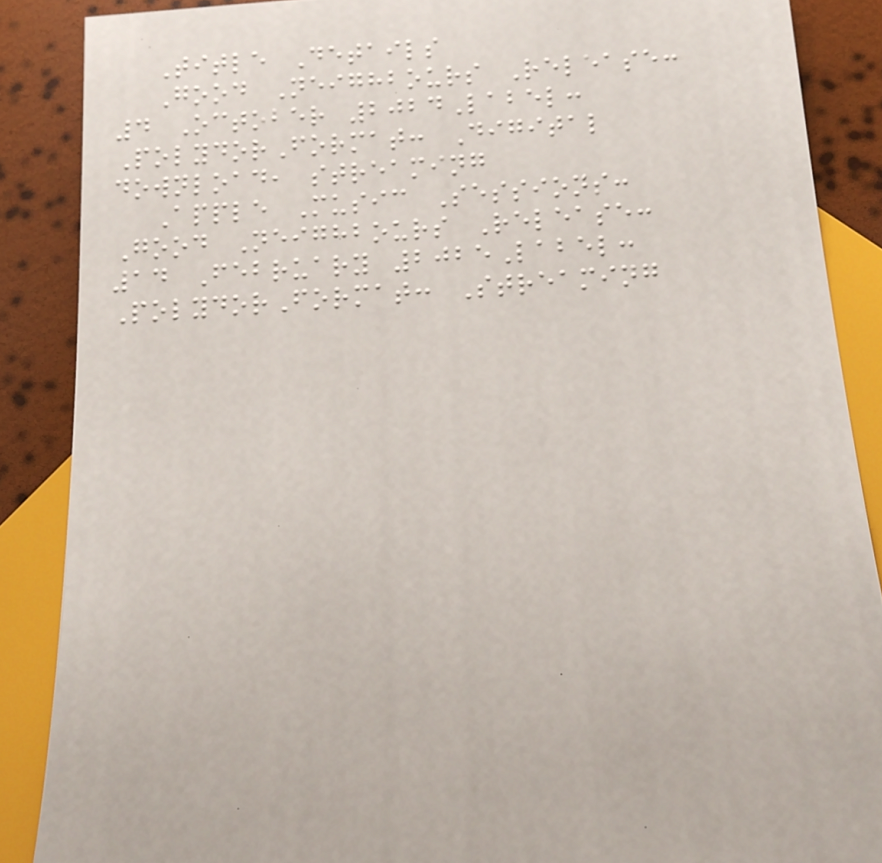Title Details
Good Neighbours Release:
4 October 2024Label:
PolydorFormat: Digital
download, streaming
Apple Music Sessions:
Good Neighbours Release:
14 February 2025Label:
PolydorFormat: Streaming
